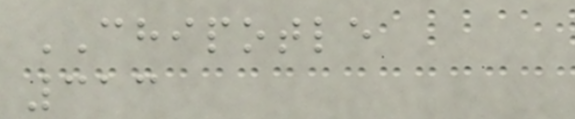CHIPOTLE
313
